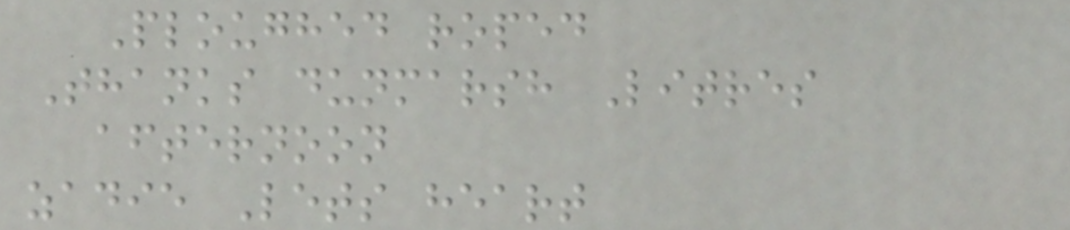Ploughed roped
Thanks dunmarsh Litres
afternoon
zadie Lets heart
